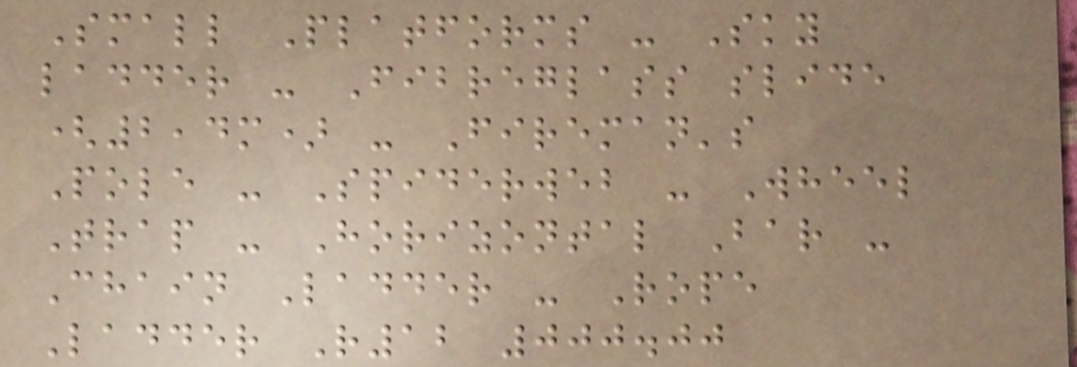Small Platforms - Sky
ladder - Fibreglass slide
(2,4m) - Fireman's
Pole - Spiderweb - Wheel
Trap - Horizontal Bar -
Chain Ladder - Rope
Ladder R12 000.00
